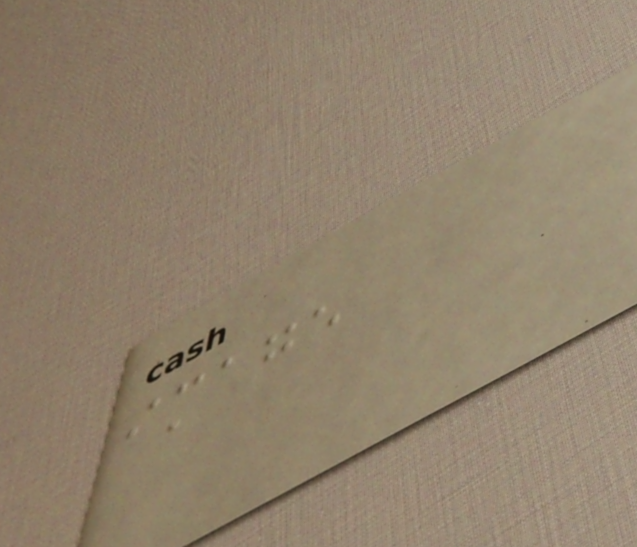image
